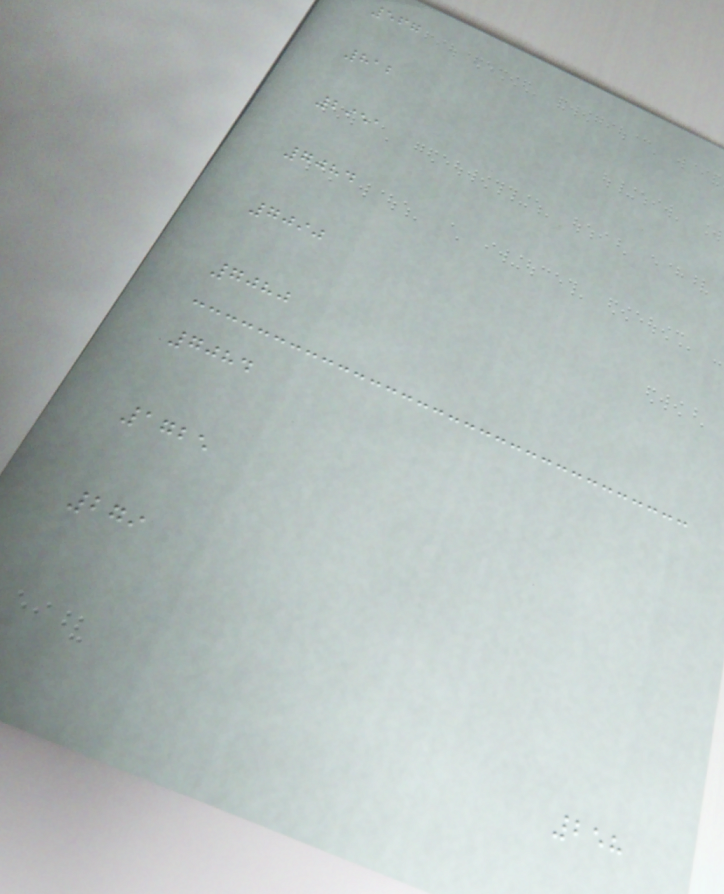567
812
2951
7084
7090
7080
7084
1725
279
258
